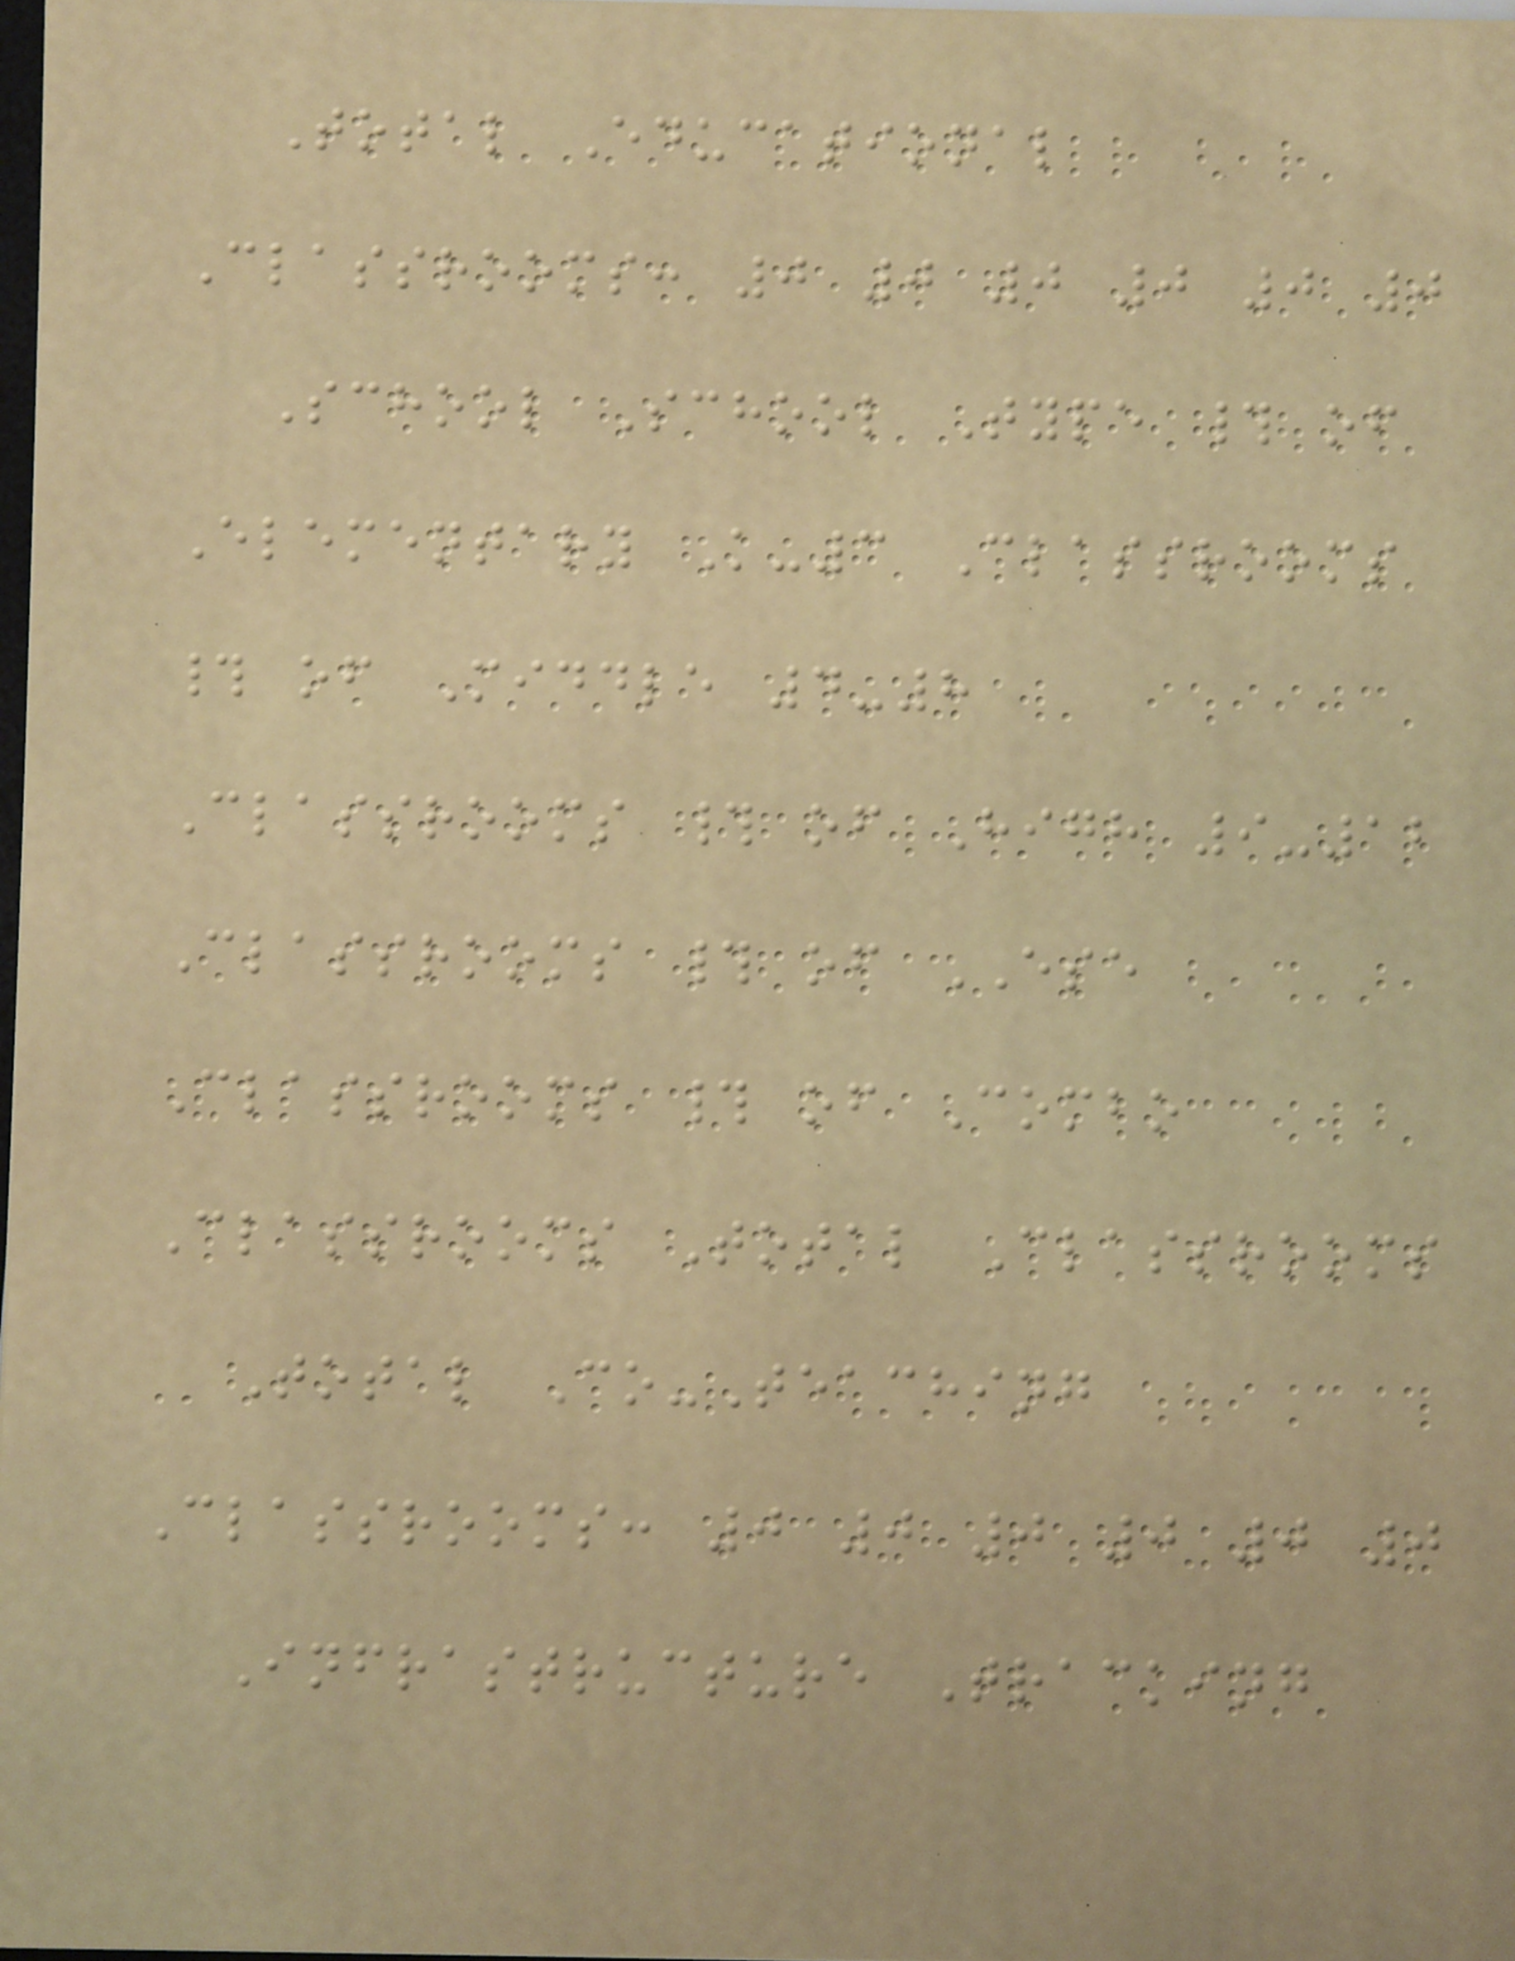Total Educational
Classrooms: 0 0 0 0 0 0
School School Type # of
Elementary K-3 Classrooms
# of Middle 4-8
Classrooms # of High 9-12
Classrooms # of ESE
Classrooms # of Combo
Classrooms Total Classrooms
Total Co-Teaching
Classrooms: 0 0 0 0 0 0
Infrastructure Tracking
